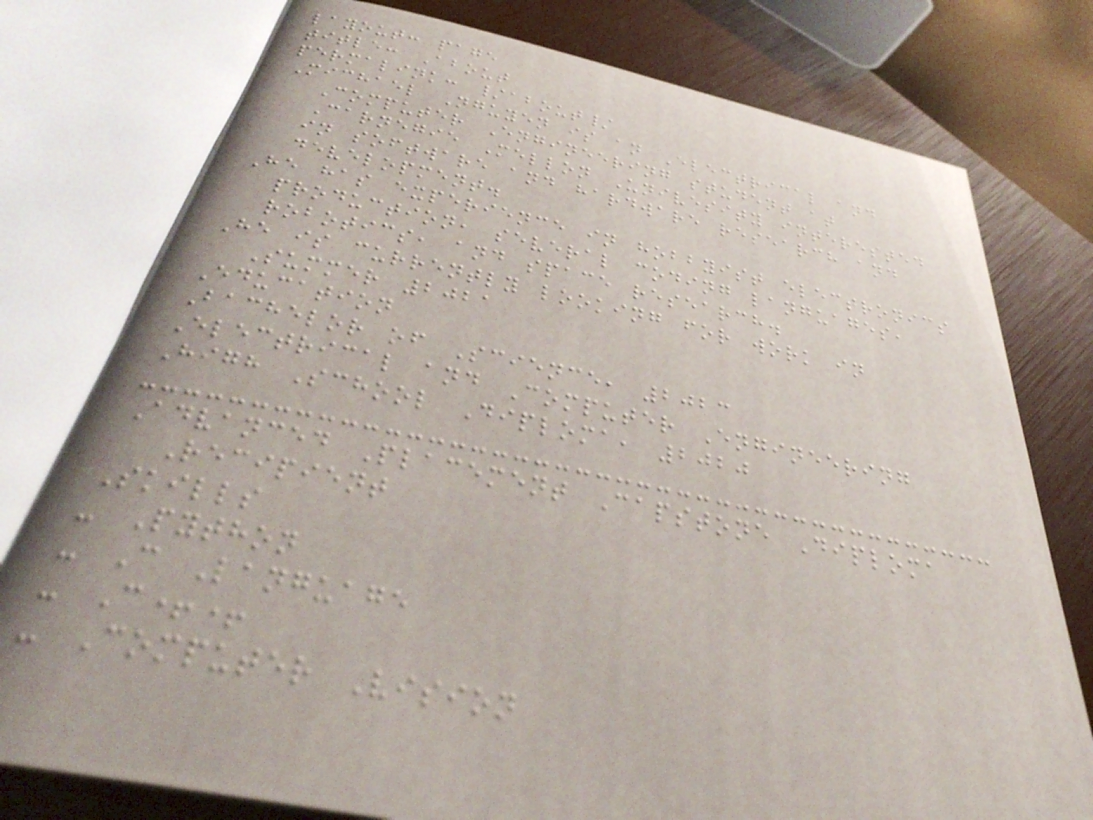layout: page
title: About
permalink: /about/
Michael Nguyen is an Electrical and
Computer Engineering student at
Carnegie Mellon Univesity interested
in software and hardware research and
development.
He has experience in hobbyist electronics
production, several coding languages,
robotics, and space research.
He is currently looking for work in
Summer 2021
Education
Bachelor of Science, 2023
Electrical and Computer Engineering
High School Diploma, 2020
Advanced Placement Capstone Diploma
Recipient
Skills
- Python
- C Language
- C++
- Computer Vision
